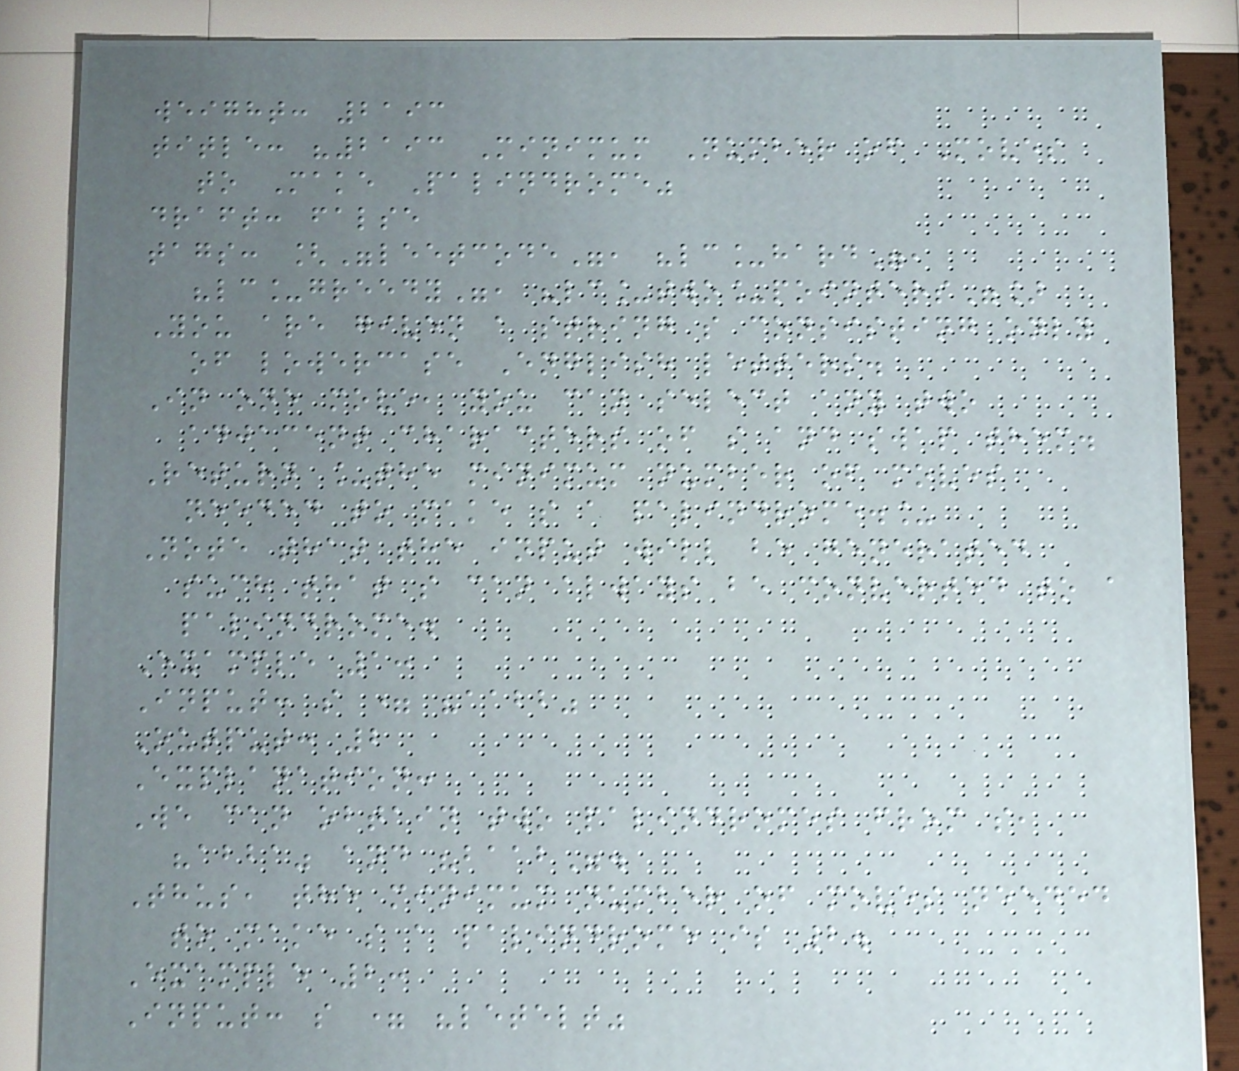weight: 2193
title: "2193 Minimum Number of Moves
to Make Palindrome"
draft: false
tags: ["leetcode", "lc_hard",
"lc_greedy", "lc_two_pointers"]
You are given a string s consisting only
of lowercase English letters.
In one move, you can select any two
adjacent characters of s and swap them.
Return _the minimum number of moves
needed to make s a palindrome._
Note that the input will be generated
such that s can always be converted to a
palindrome.
Example 1:
Input: s = "aabb"
Output: 2
Explanation:
We can obtain two palindromes from s,
"abba" and "baab".
Thus, the minimum number of moves needed
to make s a palindrome is 2.
Example 2:
Input: s = "letelt"
